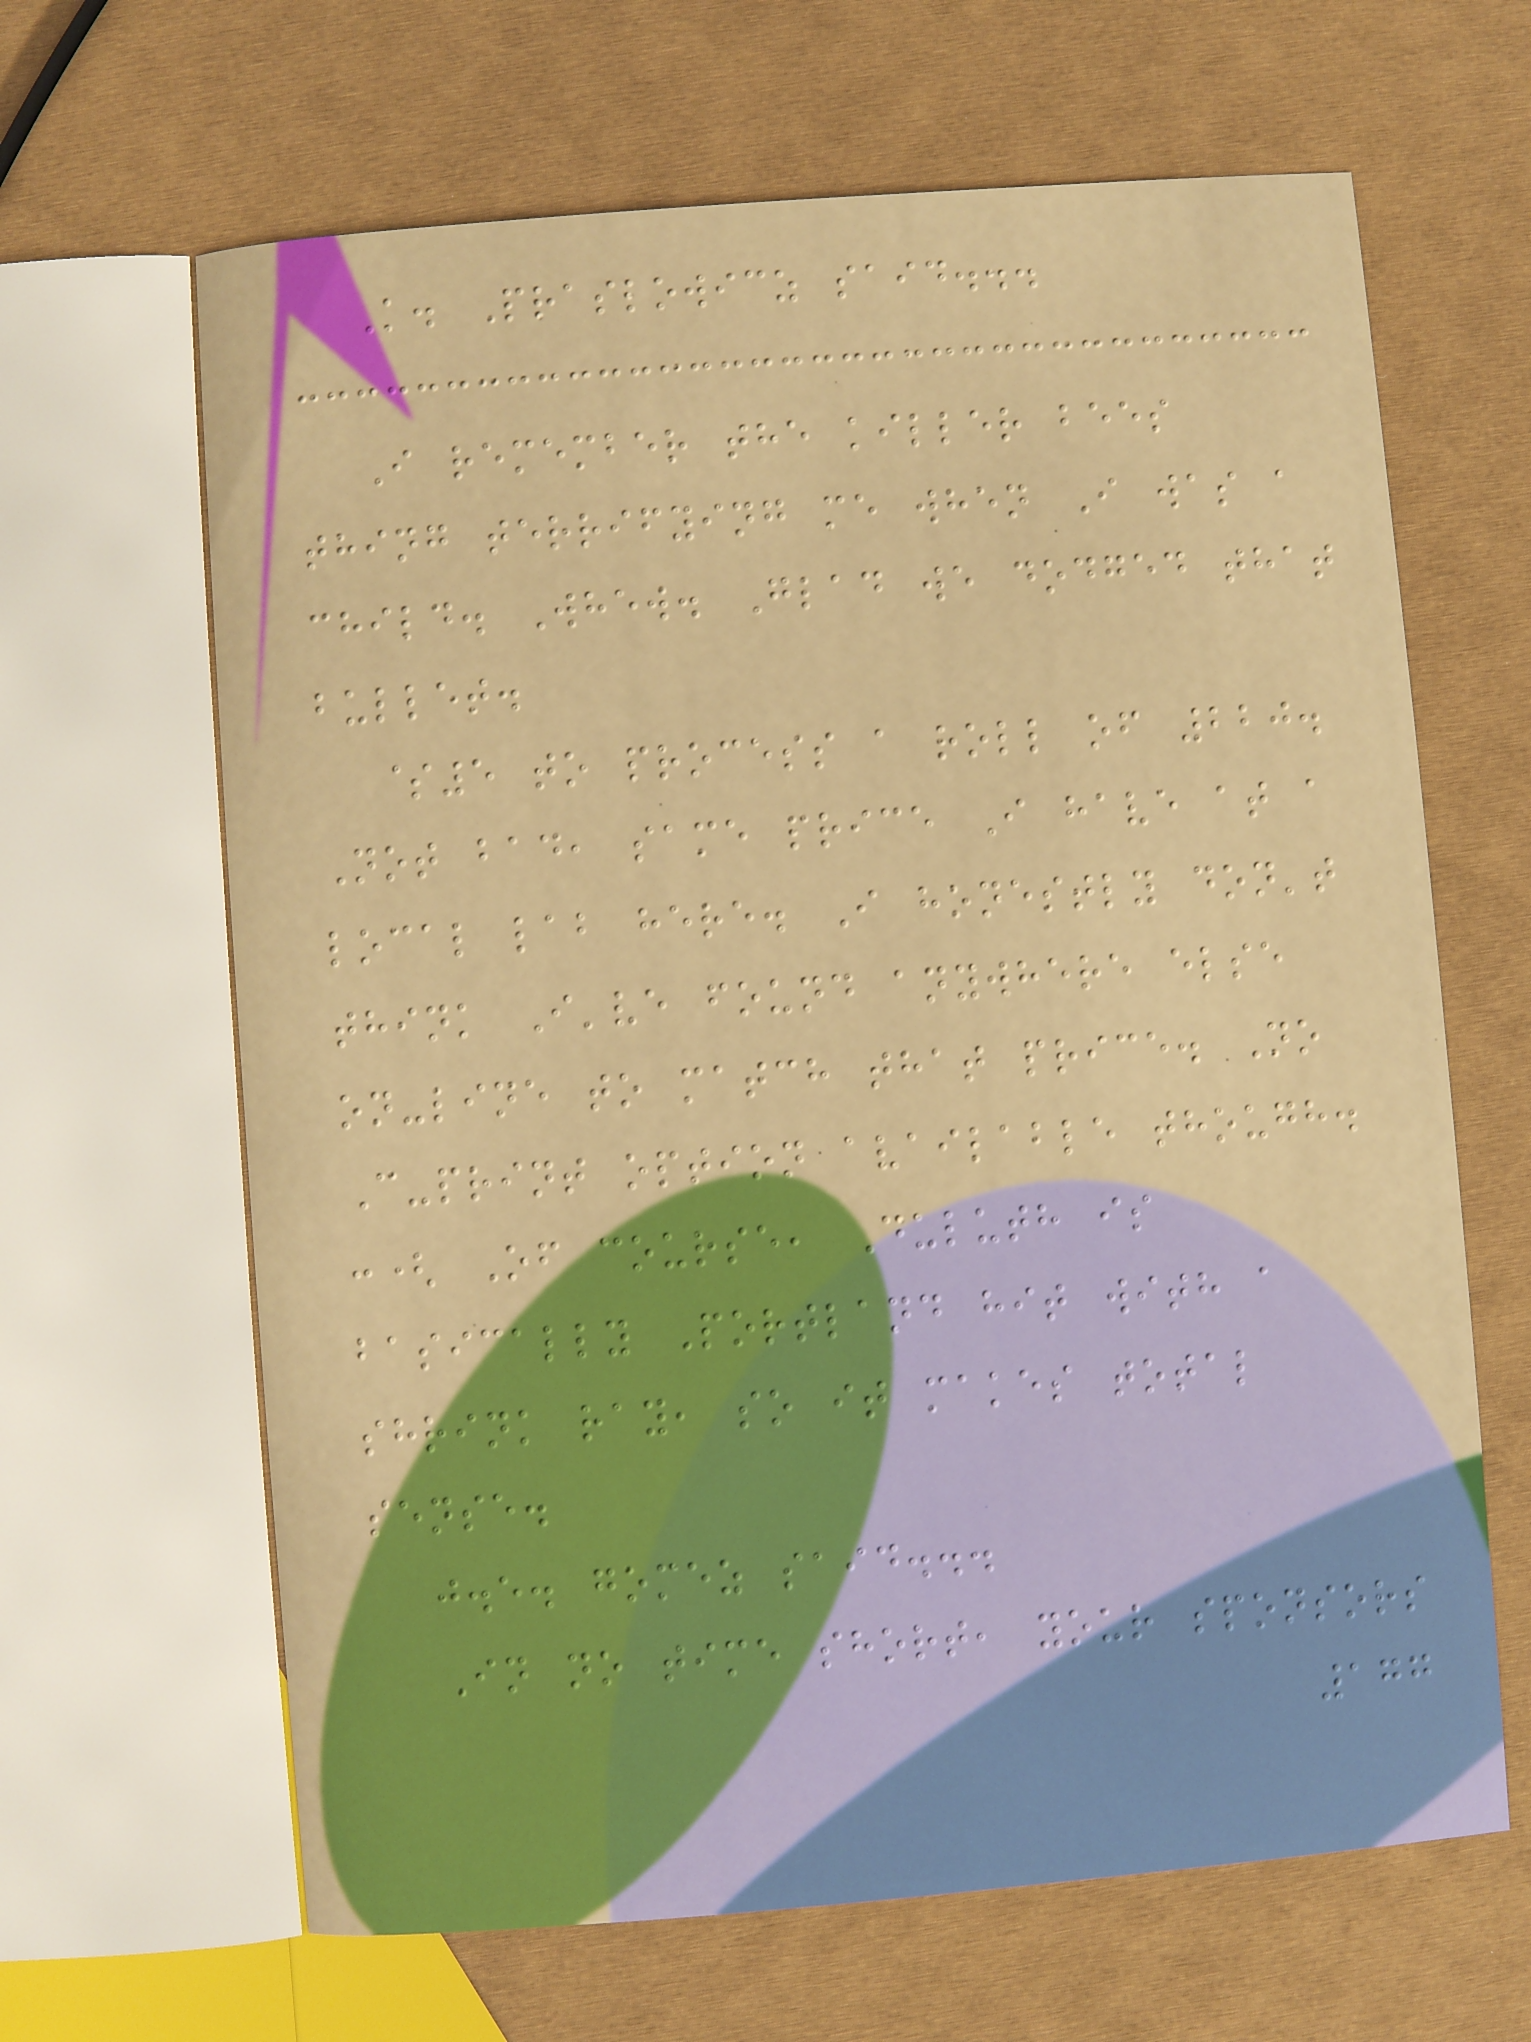K. Praslowicz said...
I remember the killer bees
thing terrifying me when I was a
child. Whew. Glad we dodged that
bullet.
$5 to process a roll of 220.
Not bad, same price I have at a
local lab here. I honestly don't
think I've found anywhere else
on-line to match that price. No
C-print option available though.
:( Of course, Duluth is
basically Portland hit with a
shrink ray, so it makes total
sense.
j.e. gomez said...
In no time short, your sponsors
177
